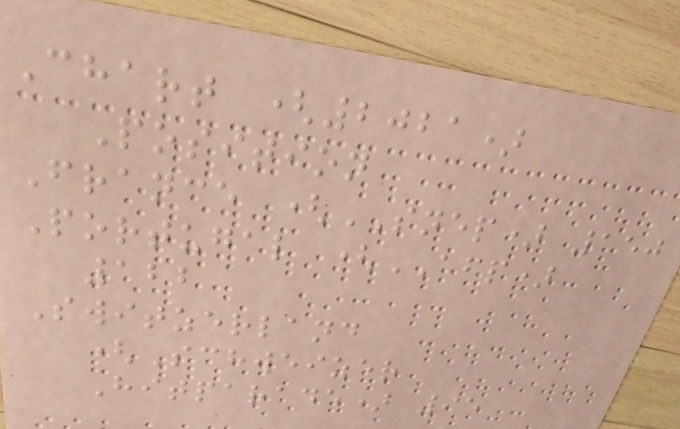Chart (2021)
Position
France (SNEP) 150
Portugal (AFP)
122
Switzerland
(Schweizer
Hitparade) 95
